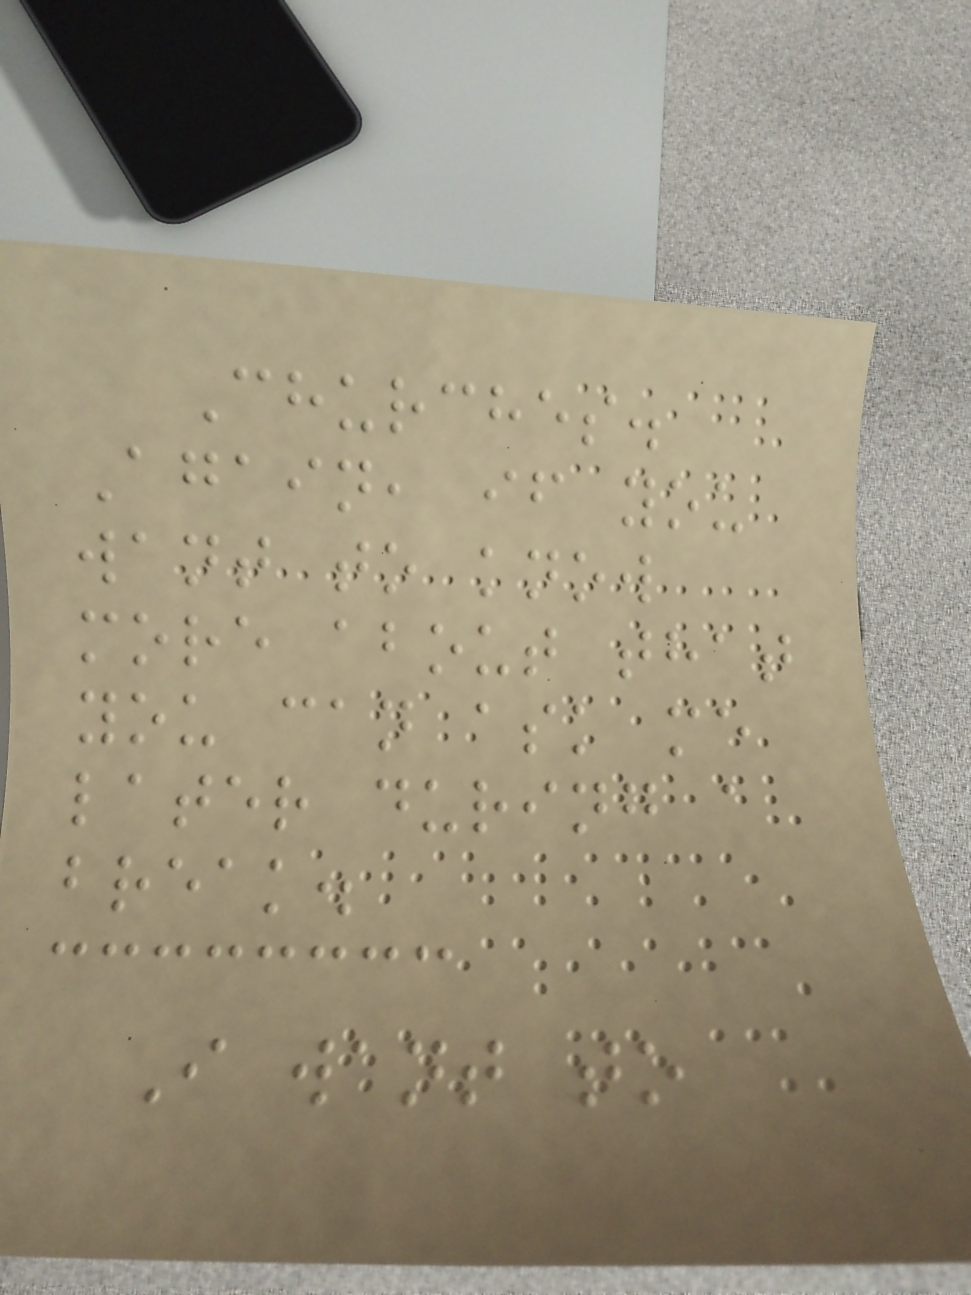Churches.
Again, if you
want to know
more about that
you can ask me
later during a
break.
I want to
